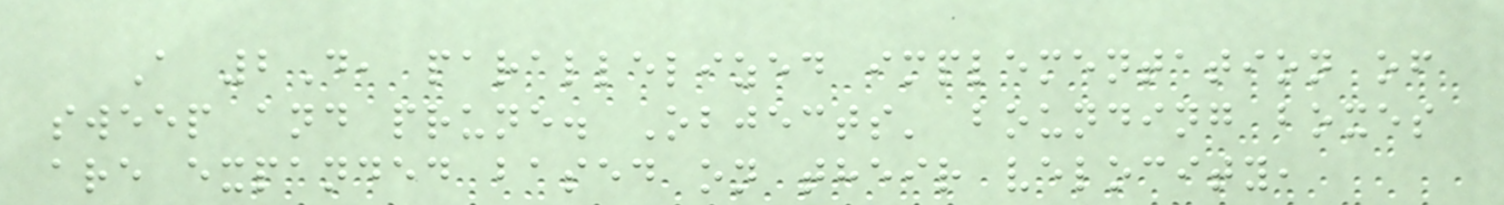A 2D, parallelized implementation of
sweep and prune. Objects' bounding boxes
are expanded based on their velocity,
